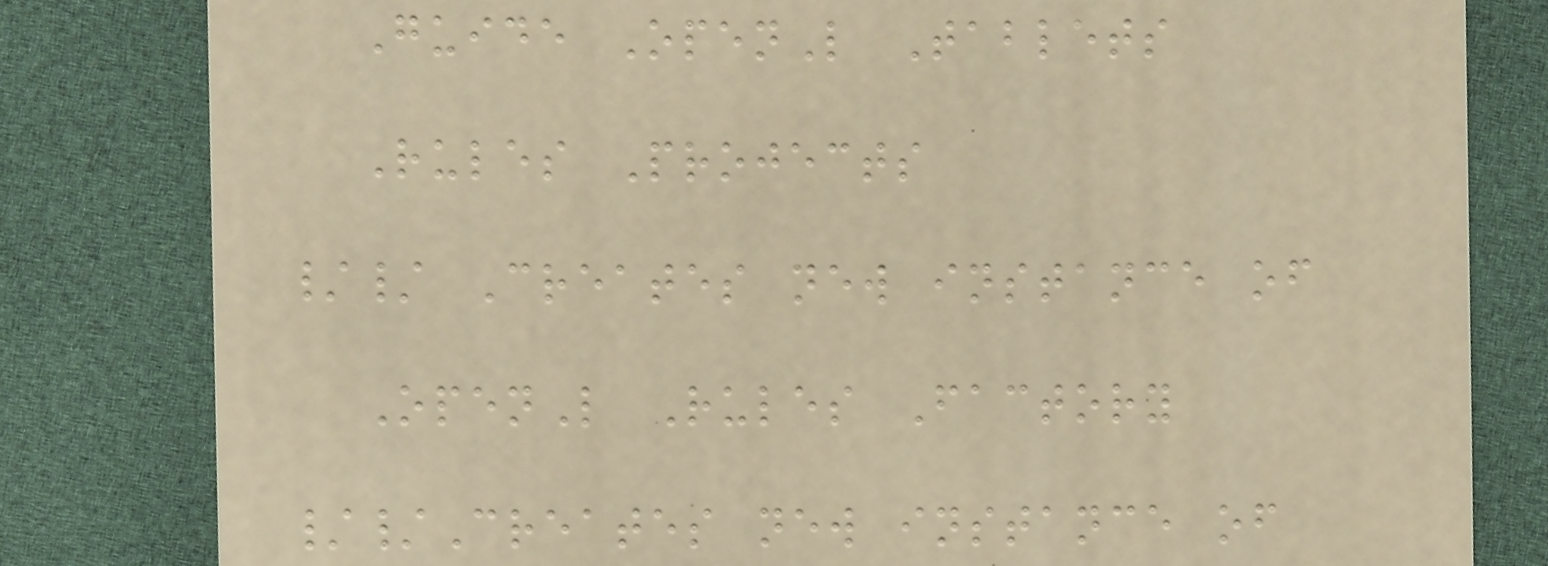Guide OpenL Tablets
Rules Projects
// Creates new instance of
OpenL Rules Factory
//Creates new instance of
